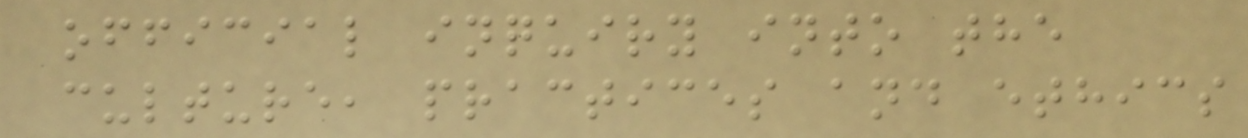official inquiry into the
culture, practices and ethics
